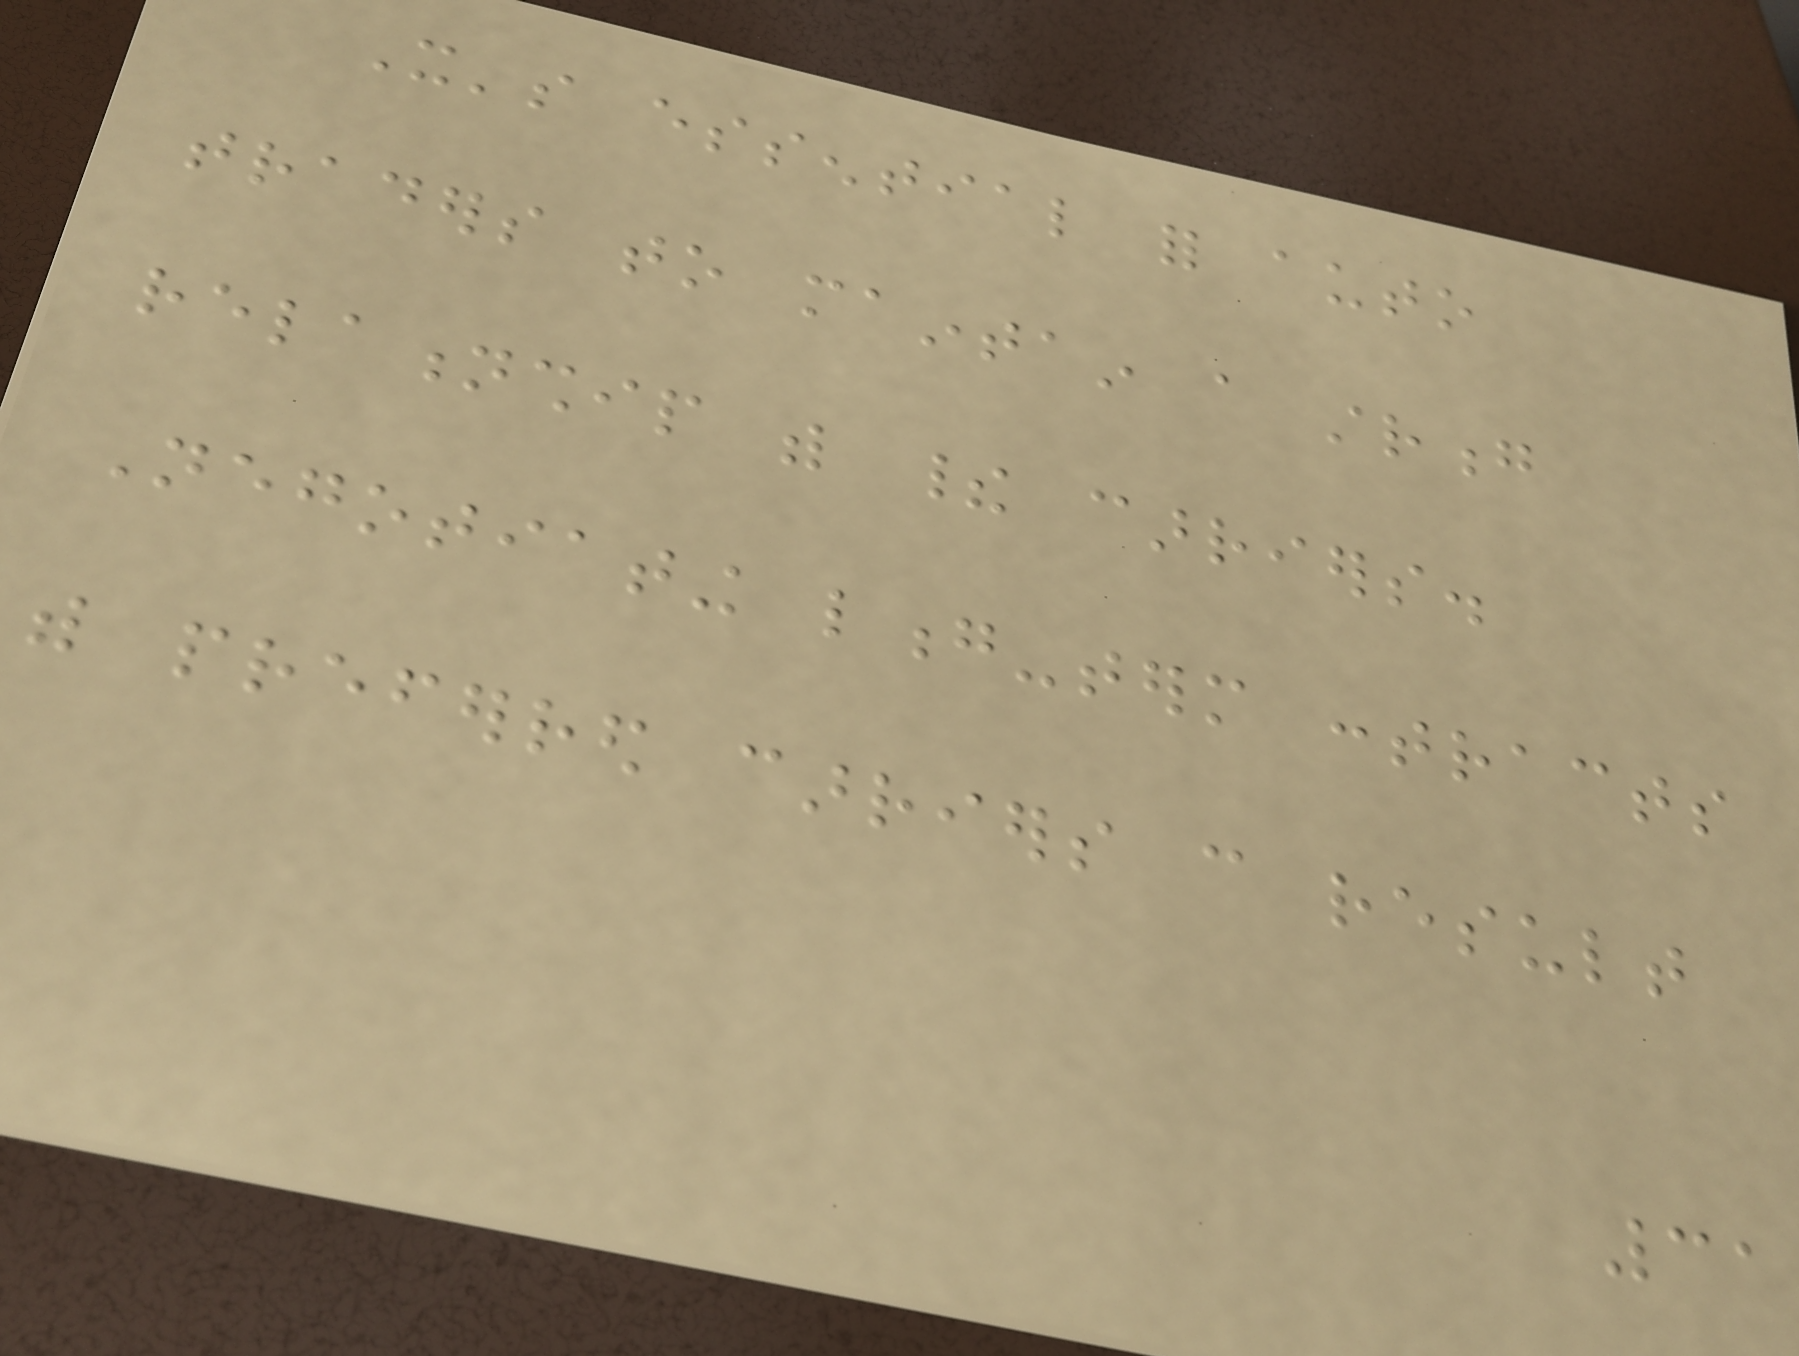It's essential for auto
traders to maintain a strong
relationship with their carriers.
Negotiating long-term contracts
with preferred carriers can result
31
